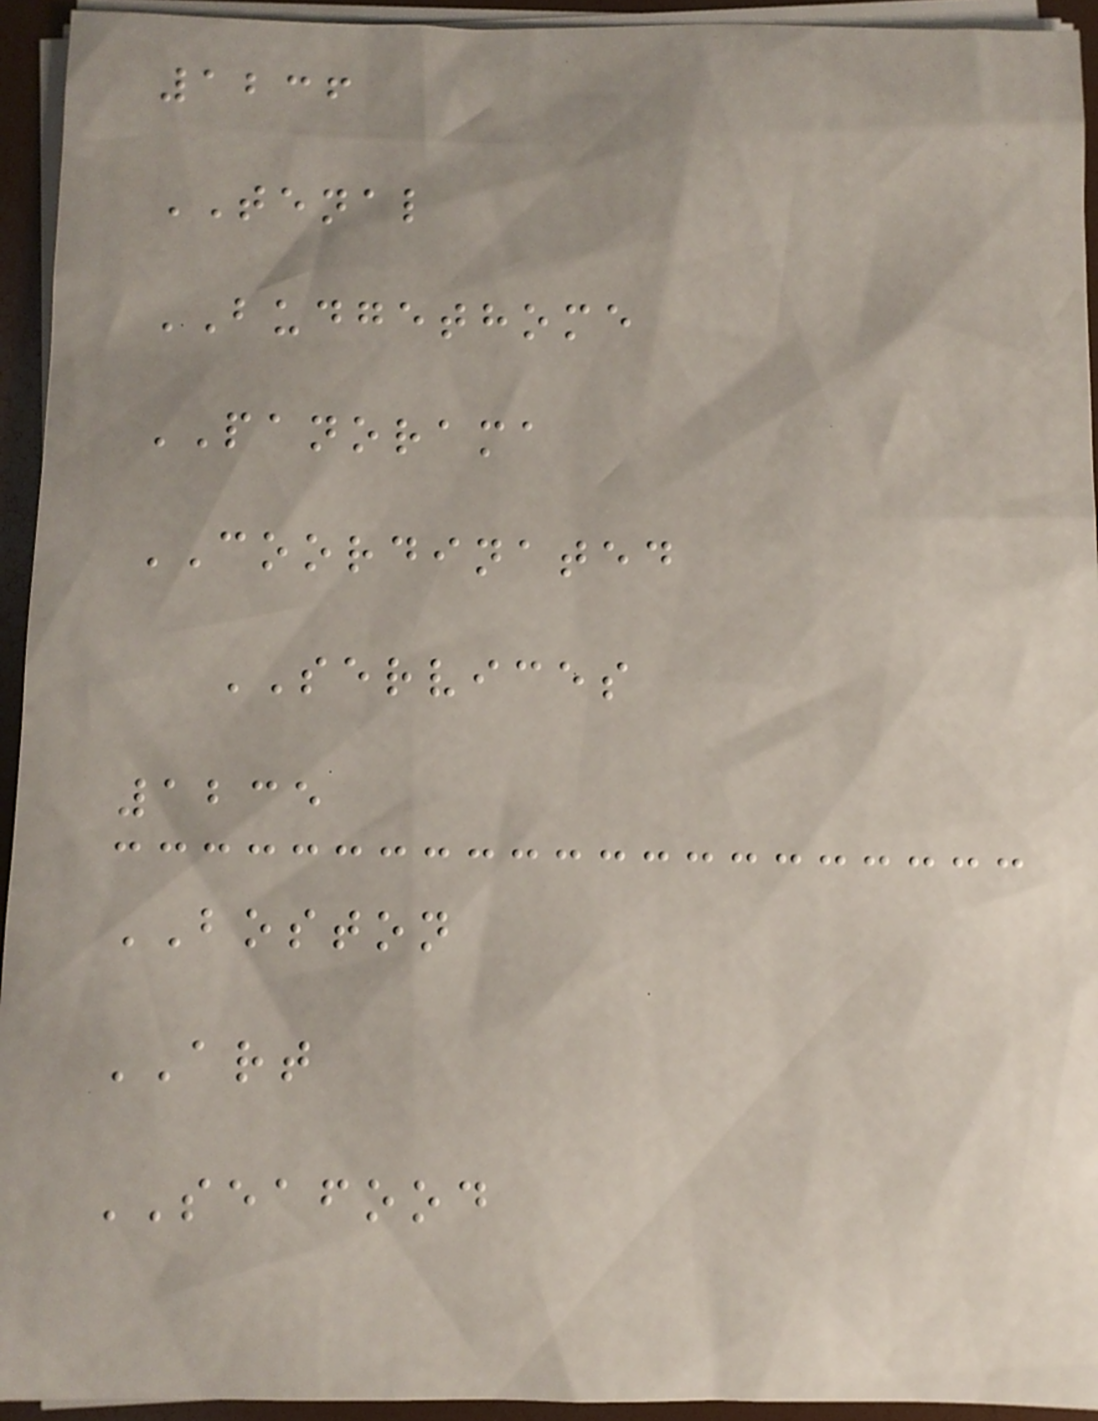1236
TENAL
BUDGETHOME
PANORAMA
COORDINATED
SERVICES
1235
BOSTON
ART
SEAFOOD
